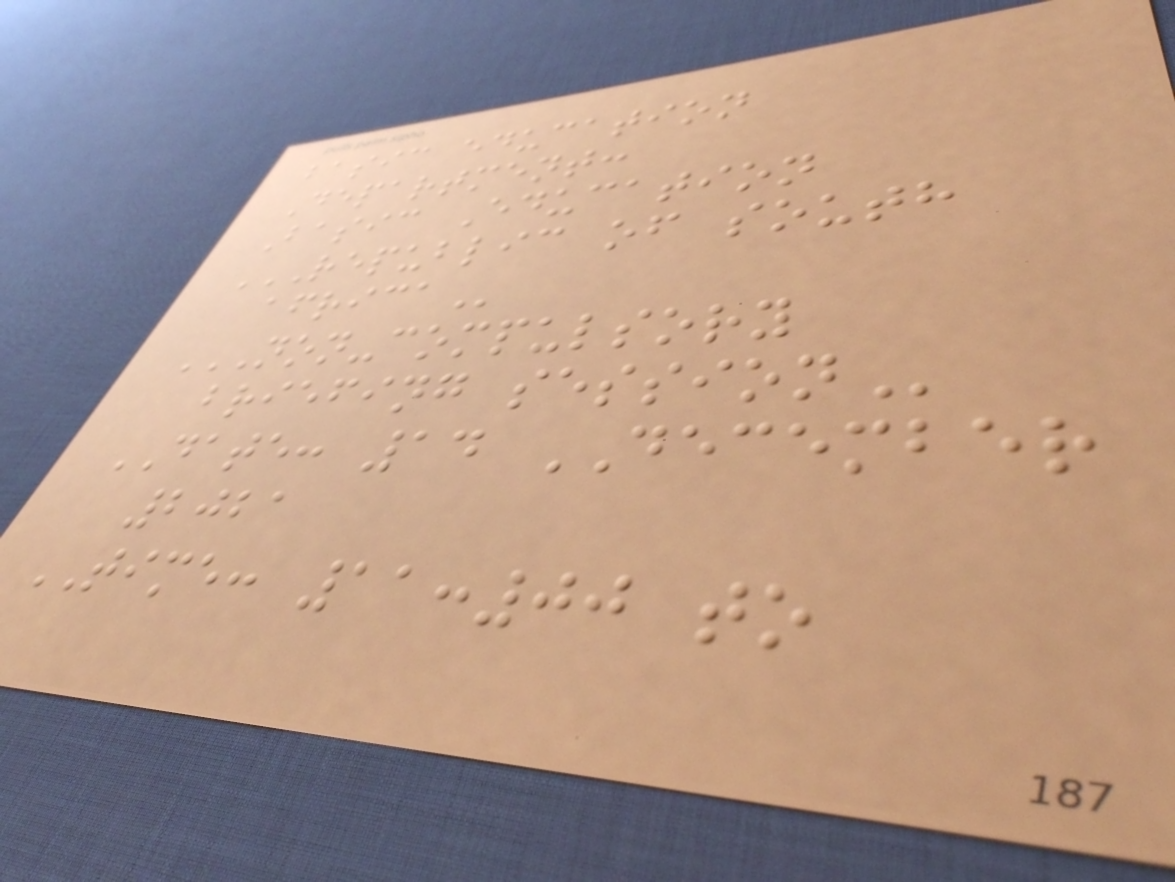basic education
Department:
Basic Education
REPUBLIC OF SOUTH
AFRICA
NON-COMPULSORY
BRIEFING SESSION
DATE: 14 DECEMBER
2021
TIME: 11:00 to
